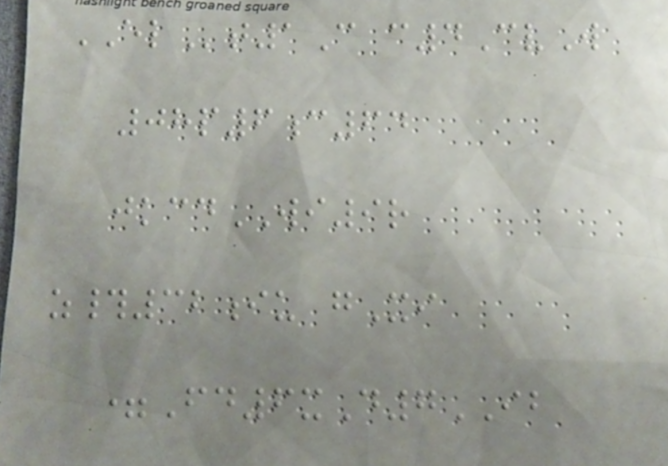ELt1C c4CvW
08p6c64
jkcdWI9r
z#32iu gXi
=Fd6xD7IB
